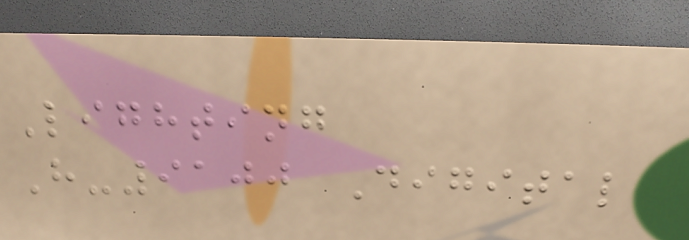Lighting
H-9100 Digital
